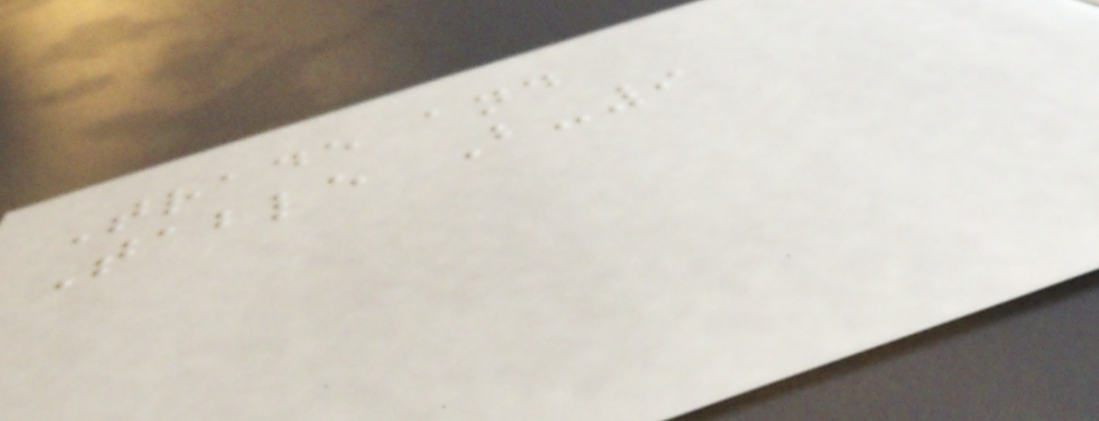Trade and
Table B-9
